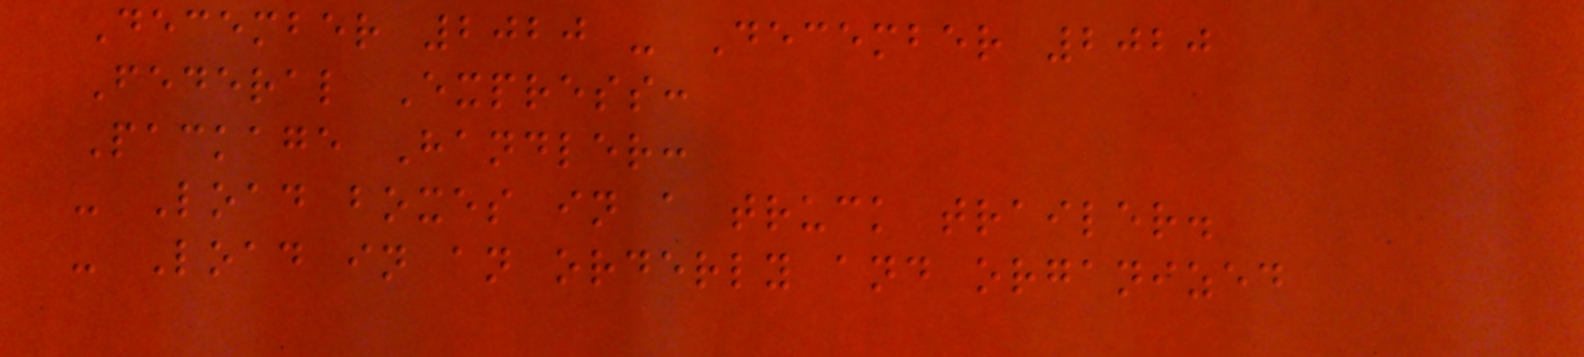December 2020 - December 2020
Federal Express:
Package Handler:
- Load boxes in a truck trailer.
- Load in an orderly and organized
